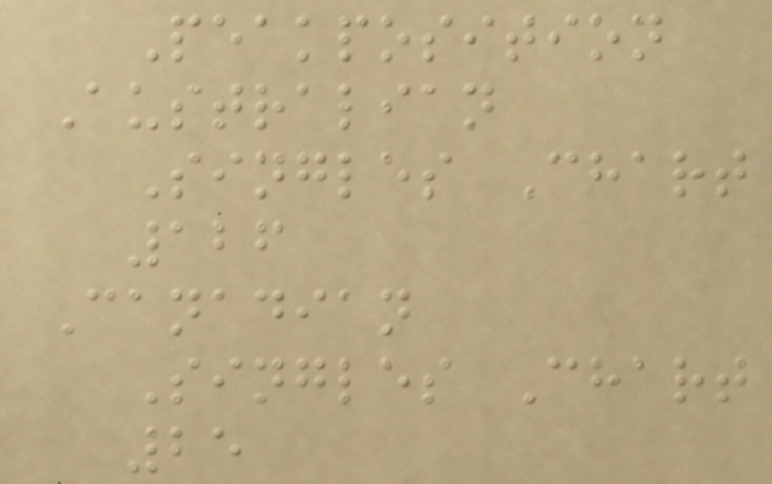Peakposition
Australian
Singles Chart
126
Canadian
Singles Chart
25
